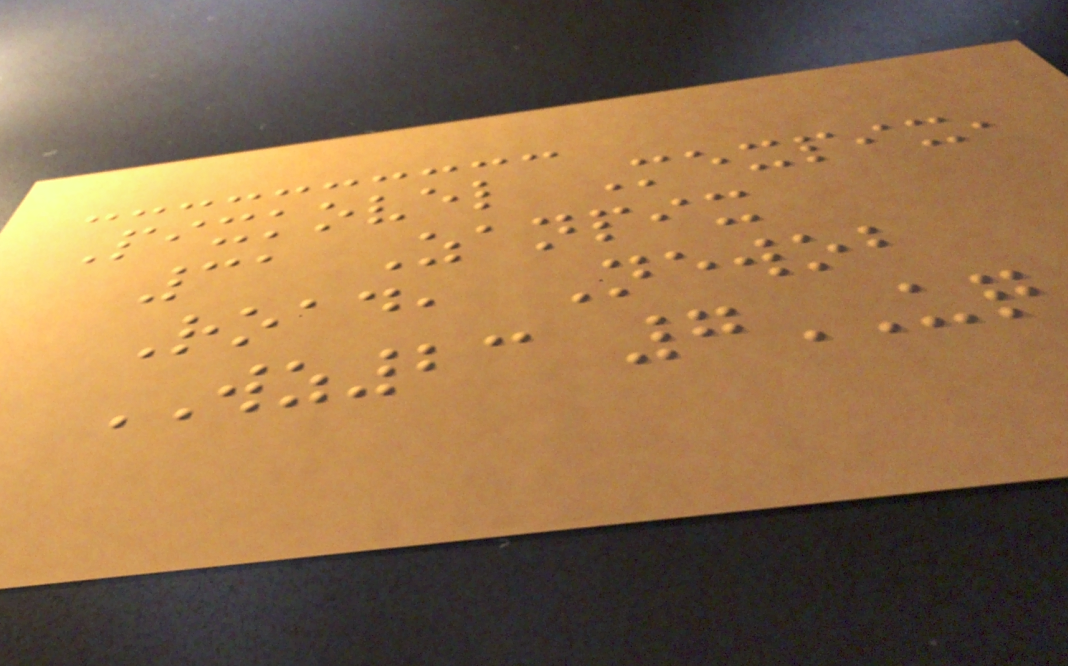Pixkovel Mexpix,
31 Zanpix
Road, Newob
WZ23 7UQ
